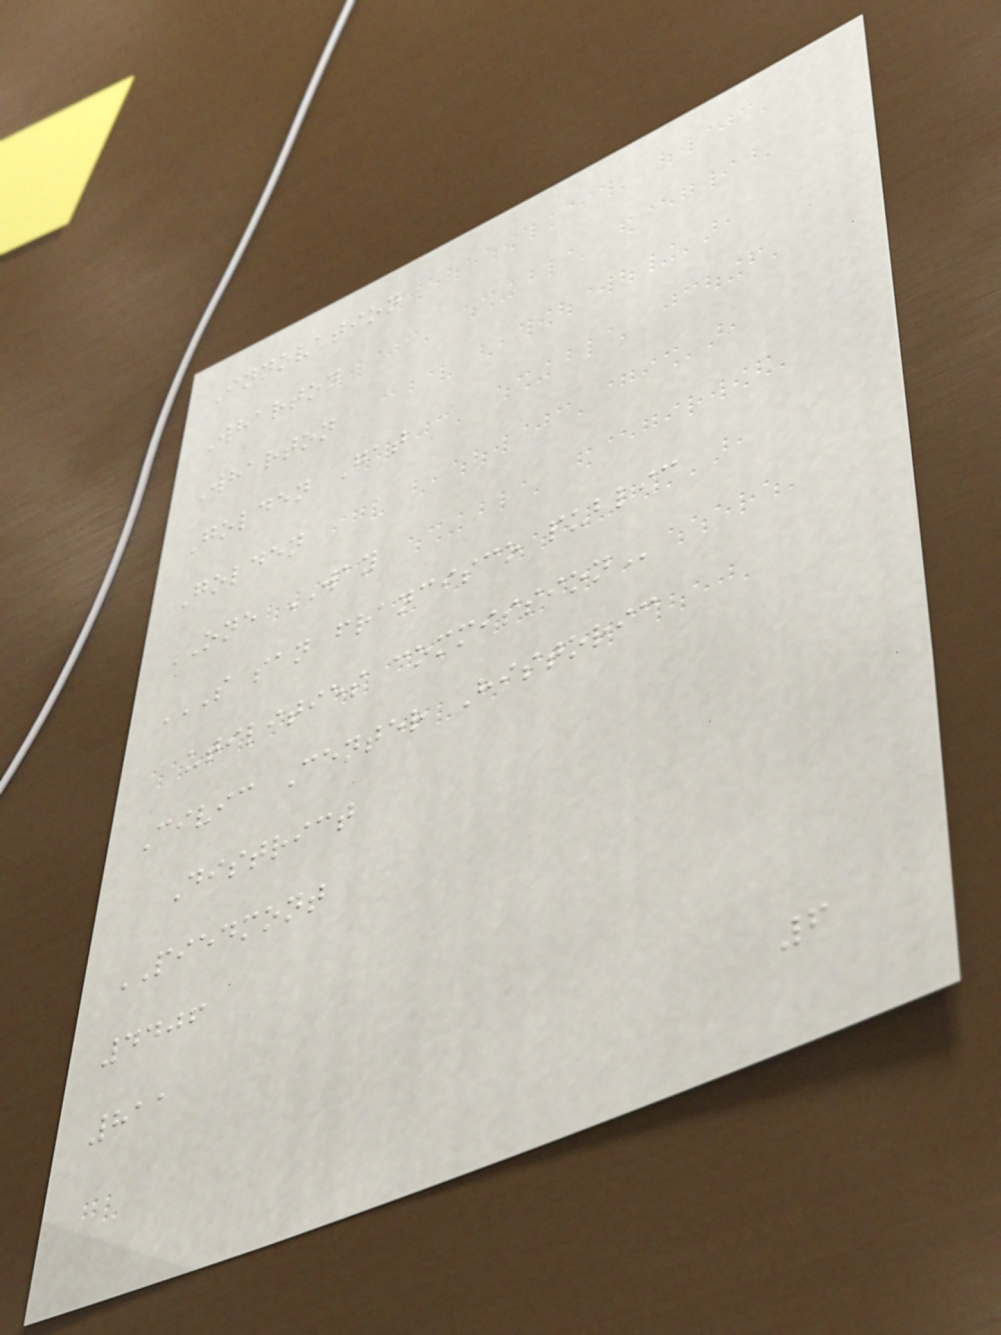Innovation
Wharton
Wharton
Golden Gat
Golden
ONE WAY
S SAN FRANCISCO PUBLIC
UTILITIES COMMISSION
Civic Center Historic
District
PIEDMONT
4406
811
6
